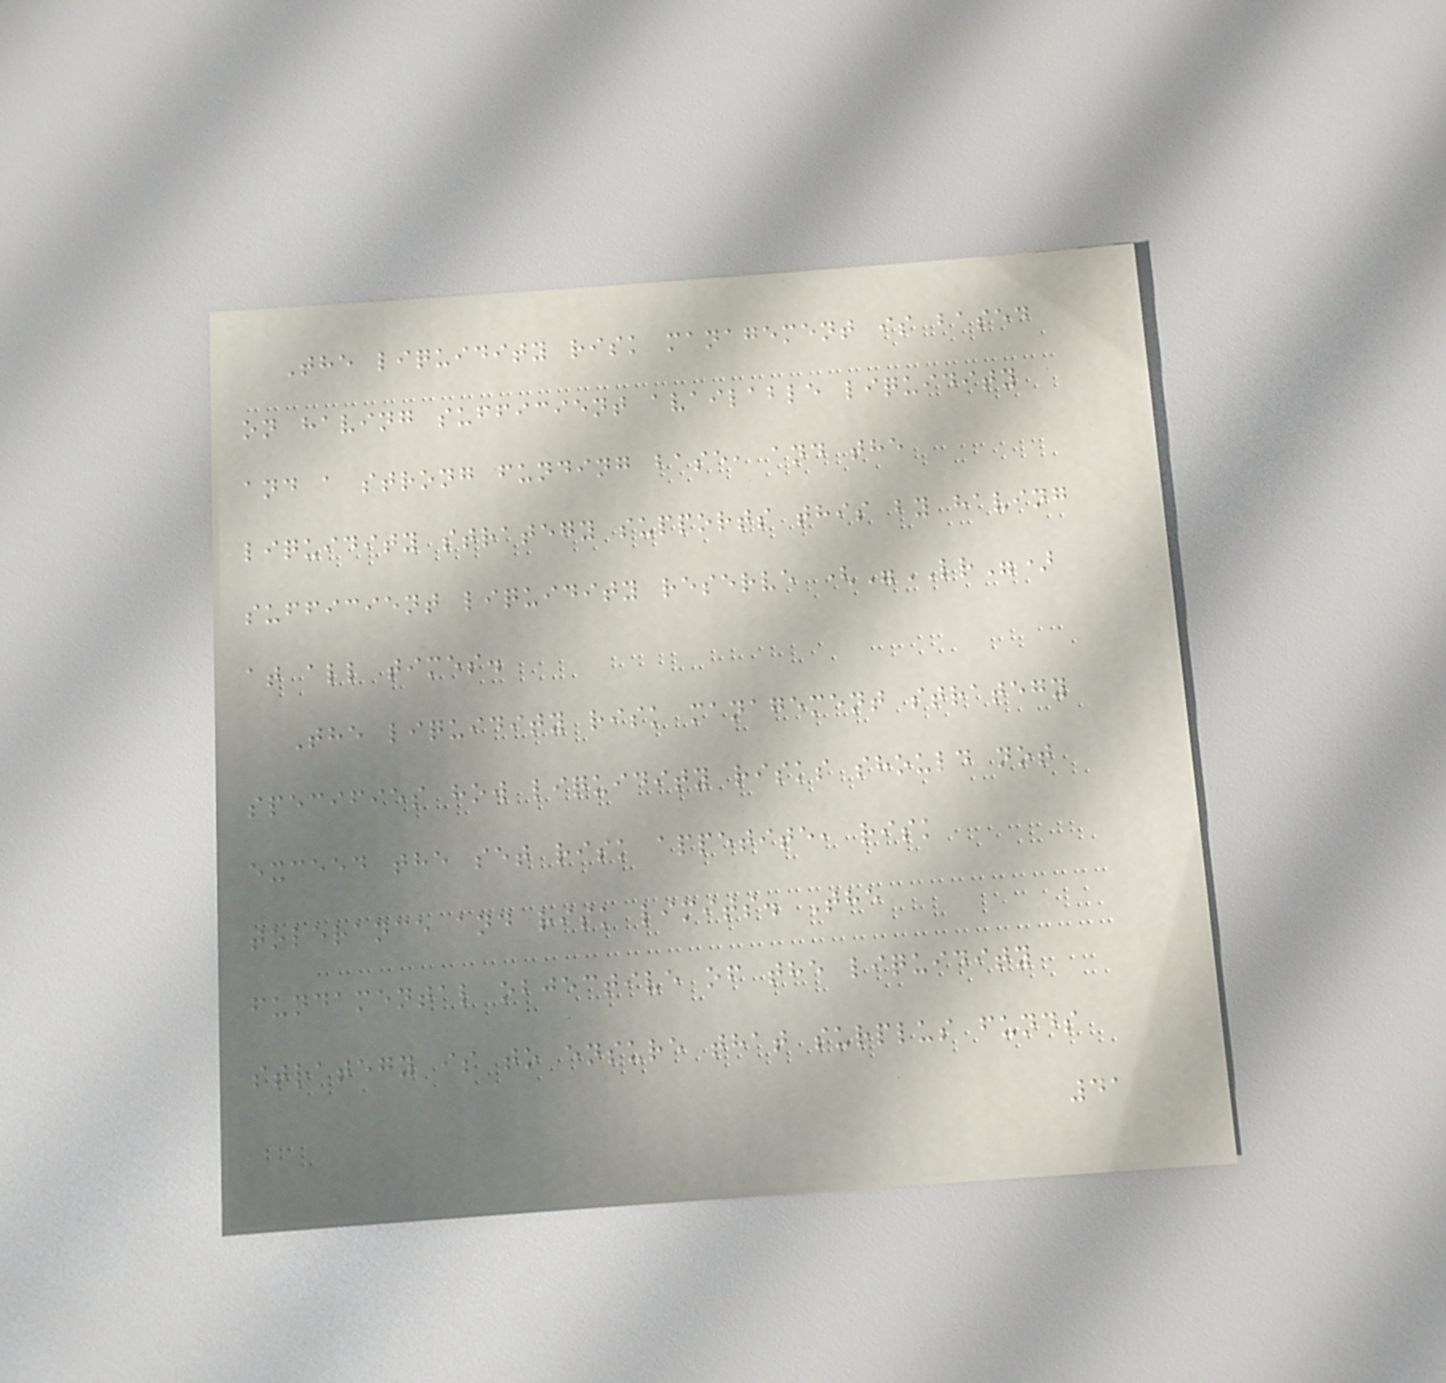The liquidity risk management is based
on having sufficient available liquidity
and a strong funding base, and the
liquidity strategy supports this by having
sufficient liquidity reserve ("LR")
at all times.
The liquidity risk management strategy
specifies how liquidity risks should not
exceed the set risk appetite, risk
tolerance and risk limits. The
fundamental objective of the liquidity
strategy is to ensure that surplus funds
41
